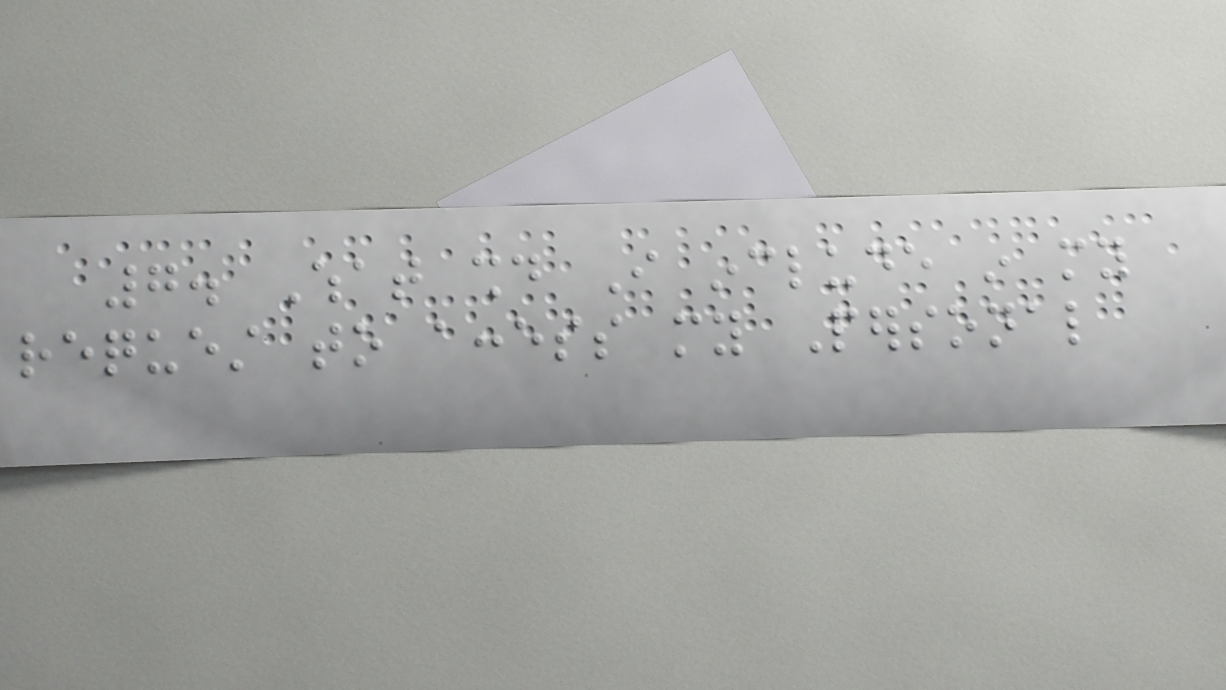7. What should I include in my
request to access my Personal
